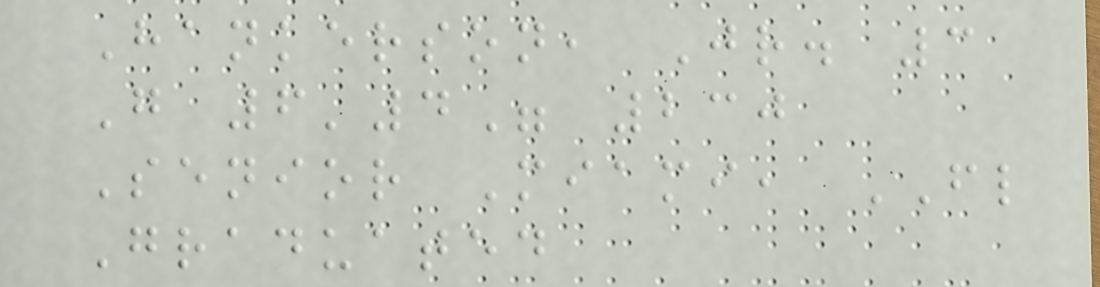Hankerson, Jr. 3
G 6'4" 230
Senior Miami, FL
Graduated
